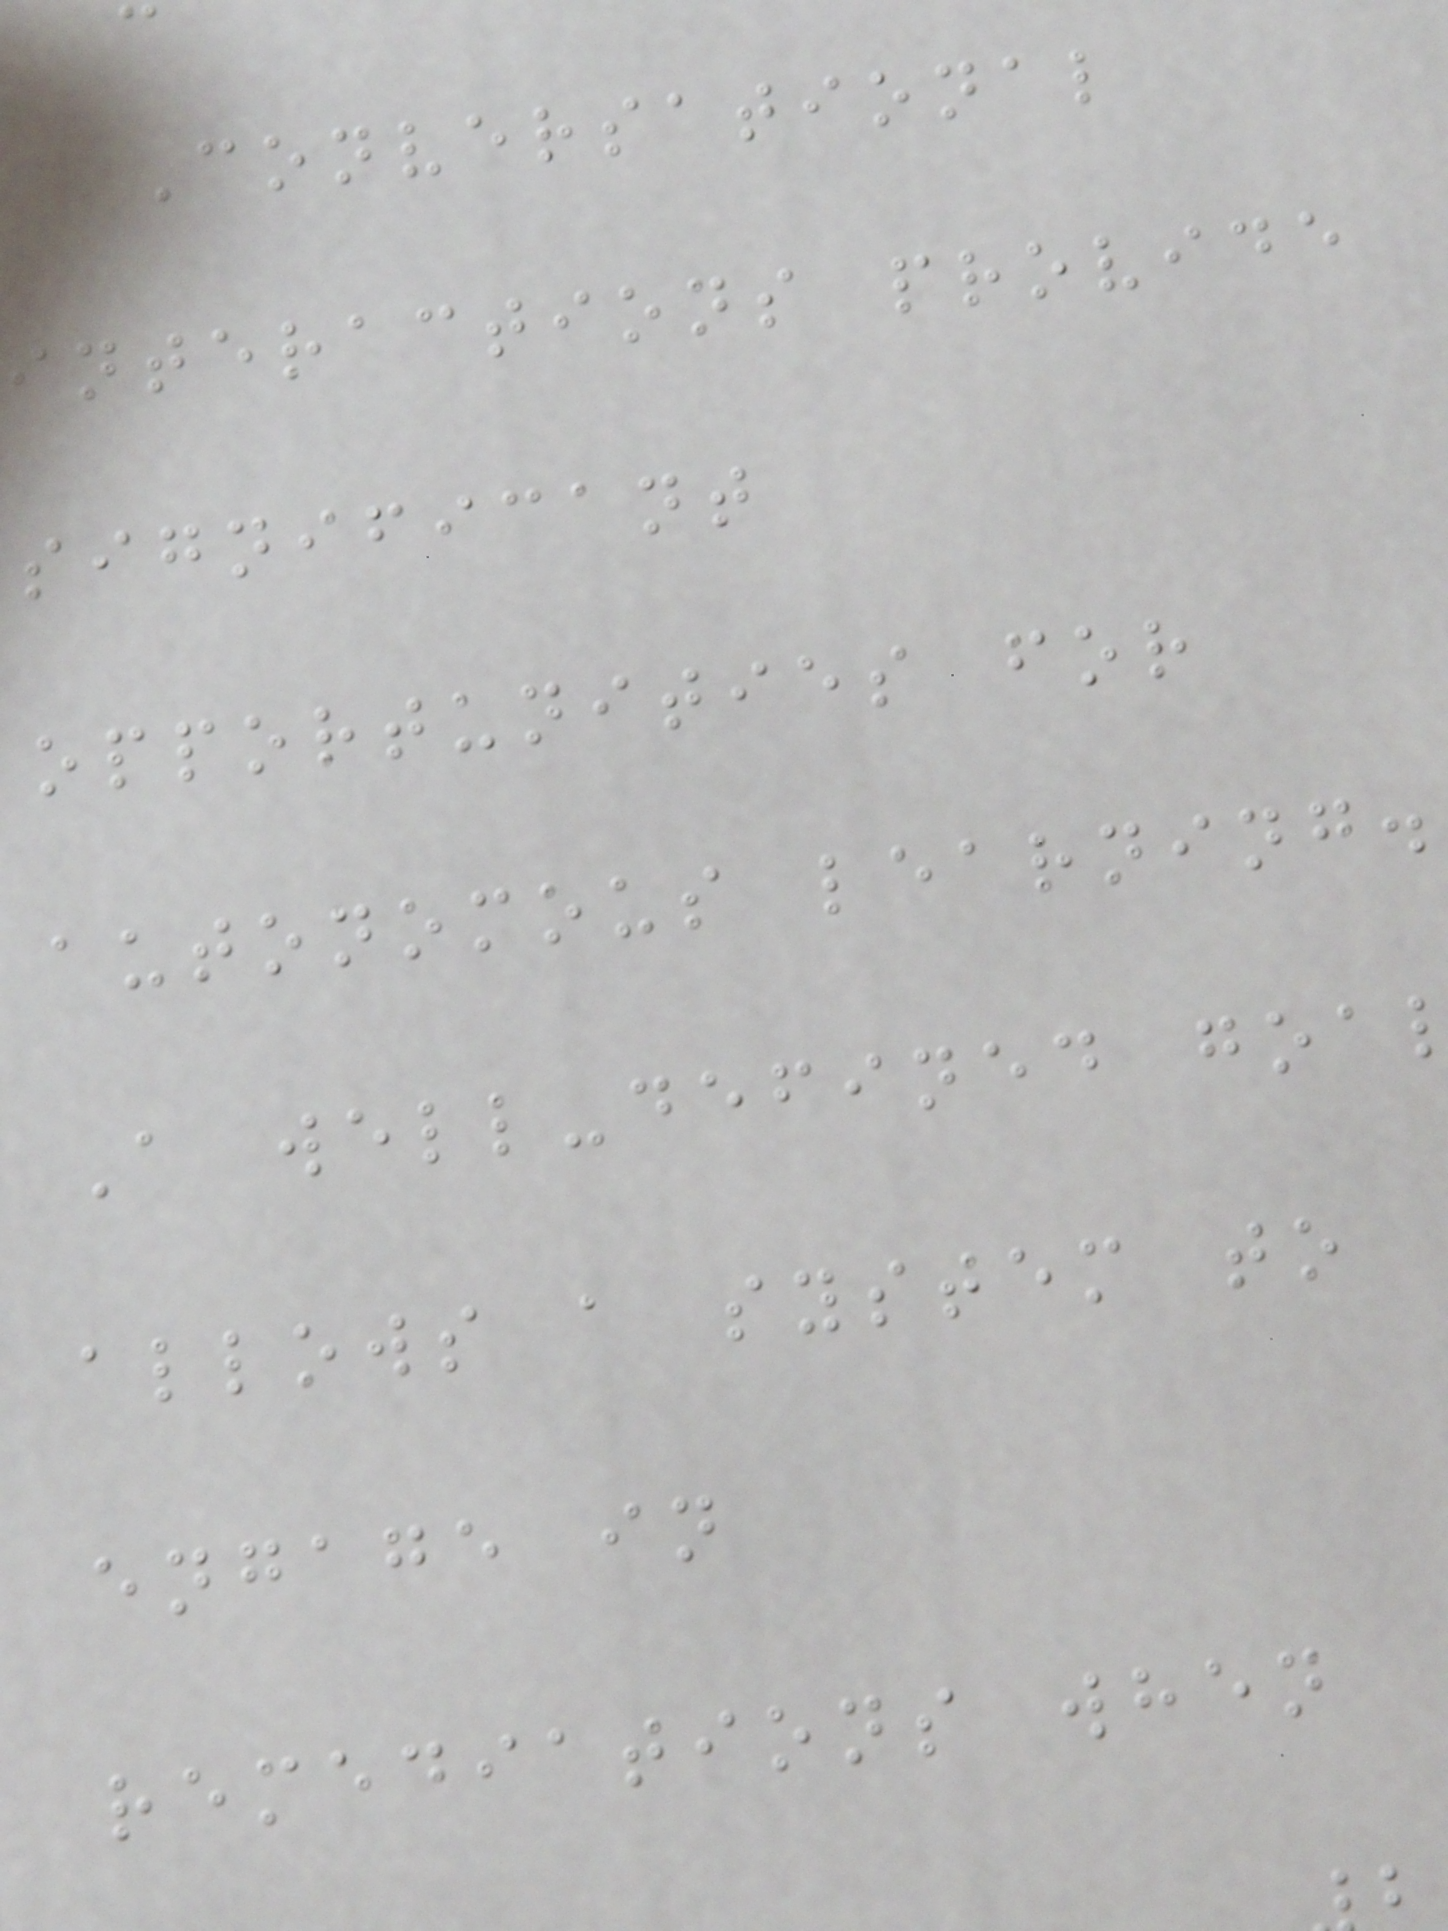Conversational
interactions provide
significant
opportunities for
autonomous learning.
A well-defined goa
allows a system to
engage in
remediations when
